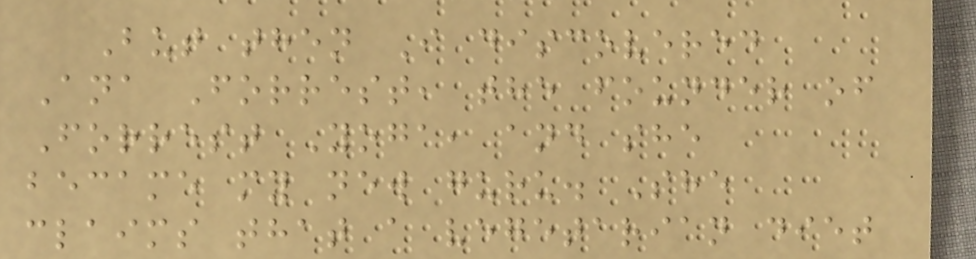But then I discovered
Ana Forrest, the founder of
Forrest Yoga, and she
became my new guru. She
claims that a vegetarian diet
